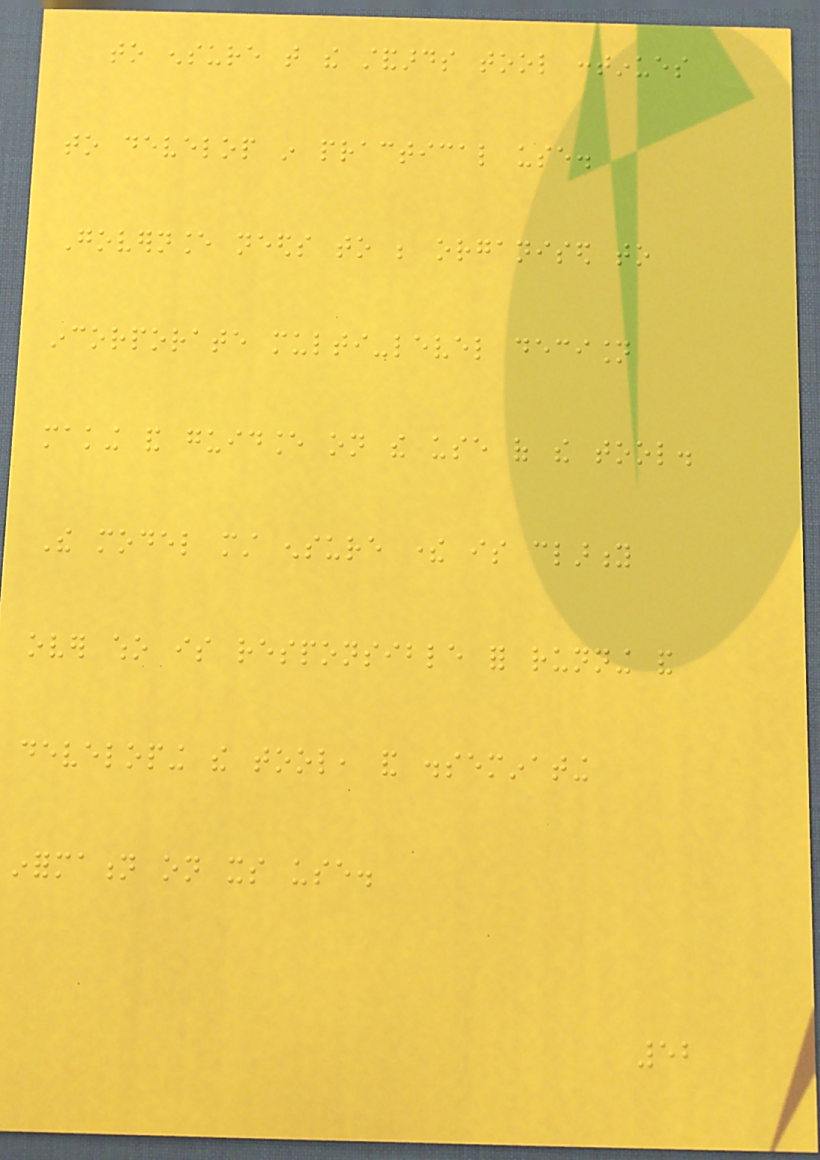to ensure that the standards tool continues
to develop in practical use.
Governance needs to be organised to
incorporate multi-level decision
making and guidance on the use of the tool.
The model must ensure there is clarity
over who is responsible for running and
developing the tool, and disseminating
information on its use.
52
